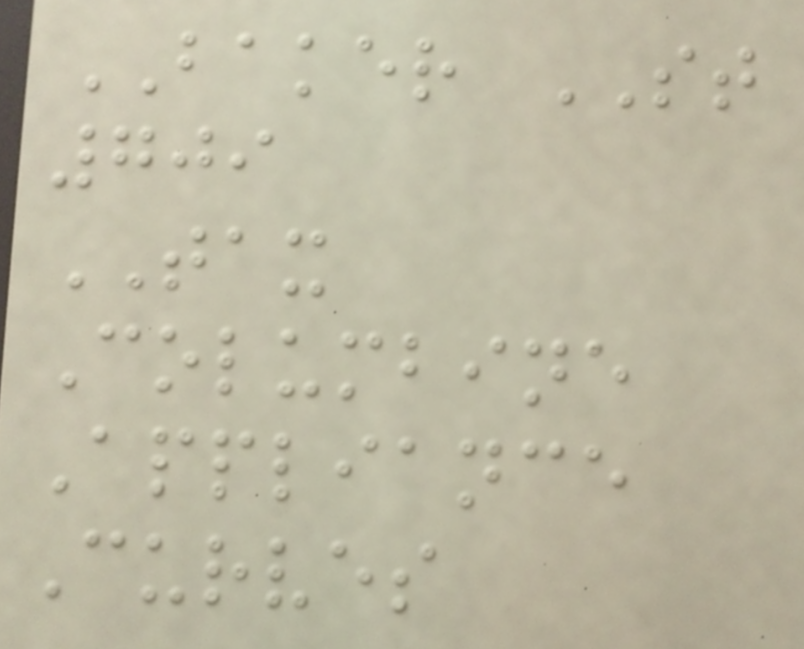BAKER ST
709
TAX
Columbine
Appliance
Curves
